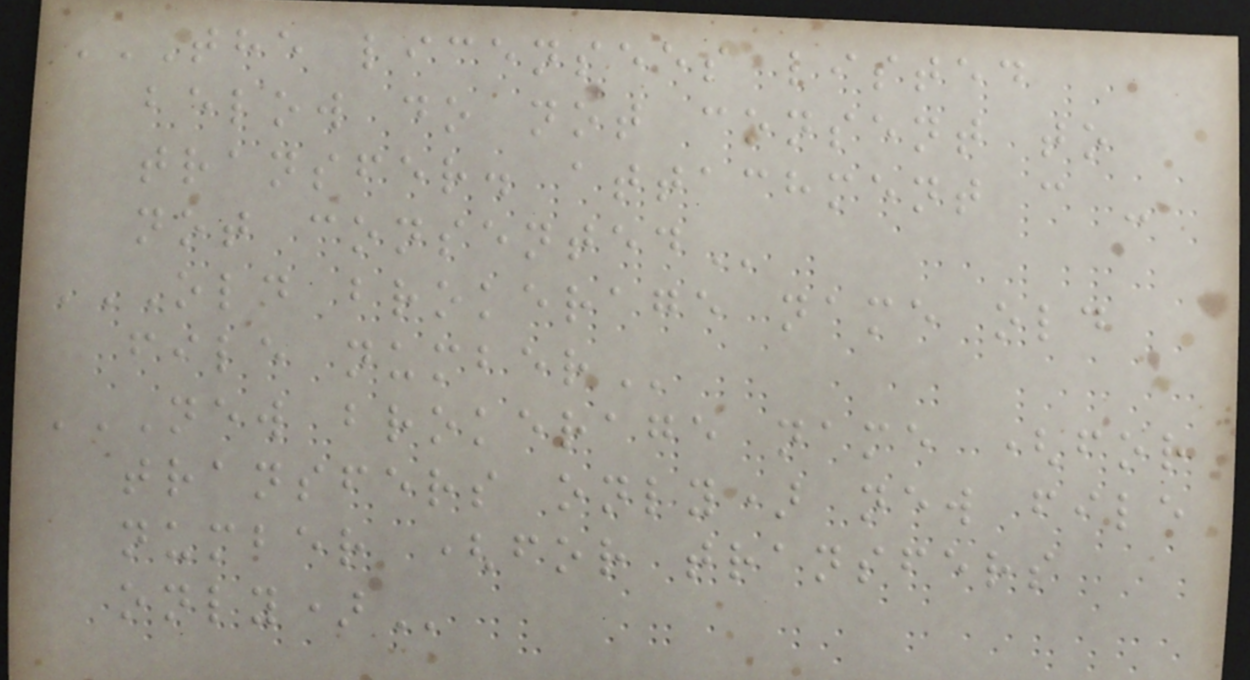THE LICENSEES LISTED
BELOW DO NOT CONSENT TO
TRANSFER. ATTACHMENT C -
NOT CONSENTED
OLD BROKERAGE NAME OLD
FILE NUMBER
NEW BROKERAGE NAME (FOR
TRANSFERS ONLY) NEW FILE
NUMBER (FOR TRANSFERS
ONLY)
